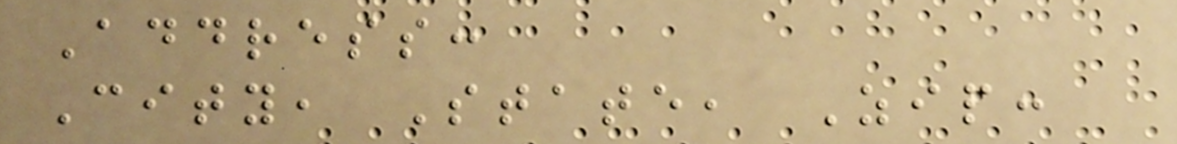Address:
City, State, Zip:
